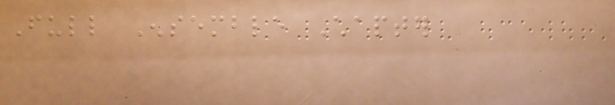Full Ensemble Chapter
